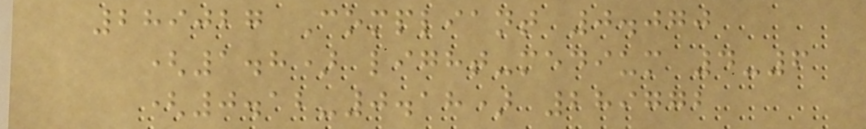289027 Compliant 0.070
(1.8) light-medium 4-6
(0.12-0.18) 289772
